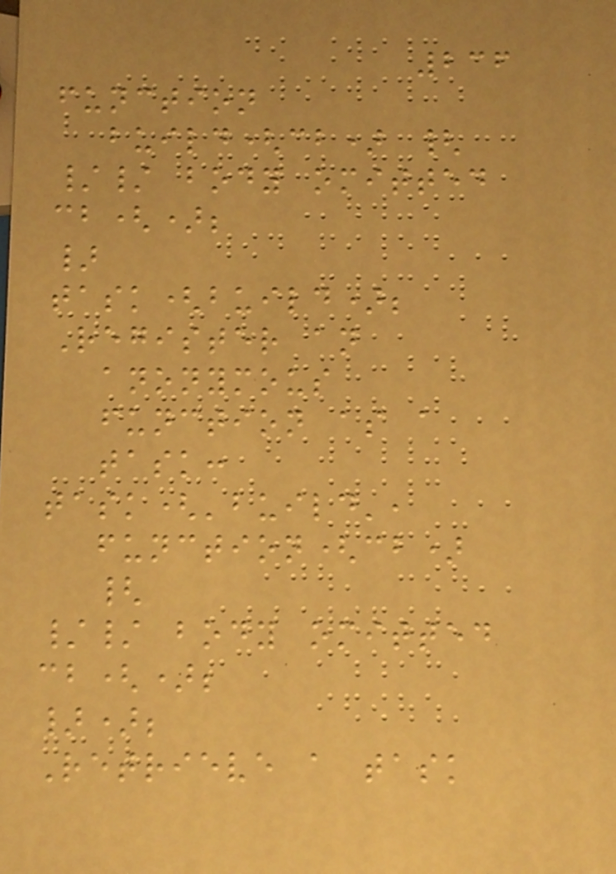236
function
build(cb) {
// body omitted
cb();
}
task(build);
Register an
anonymous
function as a
task:
task('build',
function(cb)
{
// body omitted
cb();
});
Retrieve a task
